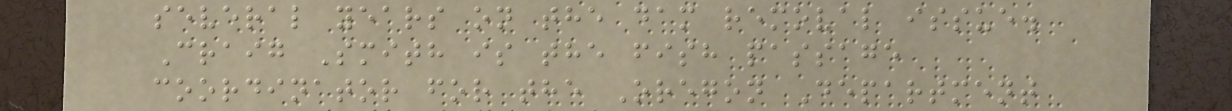several years on the dam removal issue.
Craig Smith is the fish passage
coordinator for the Oregon Department
